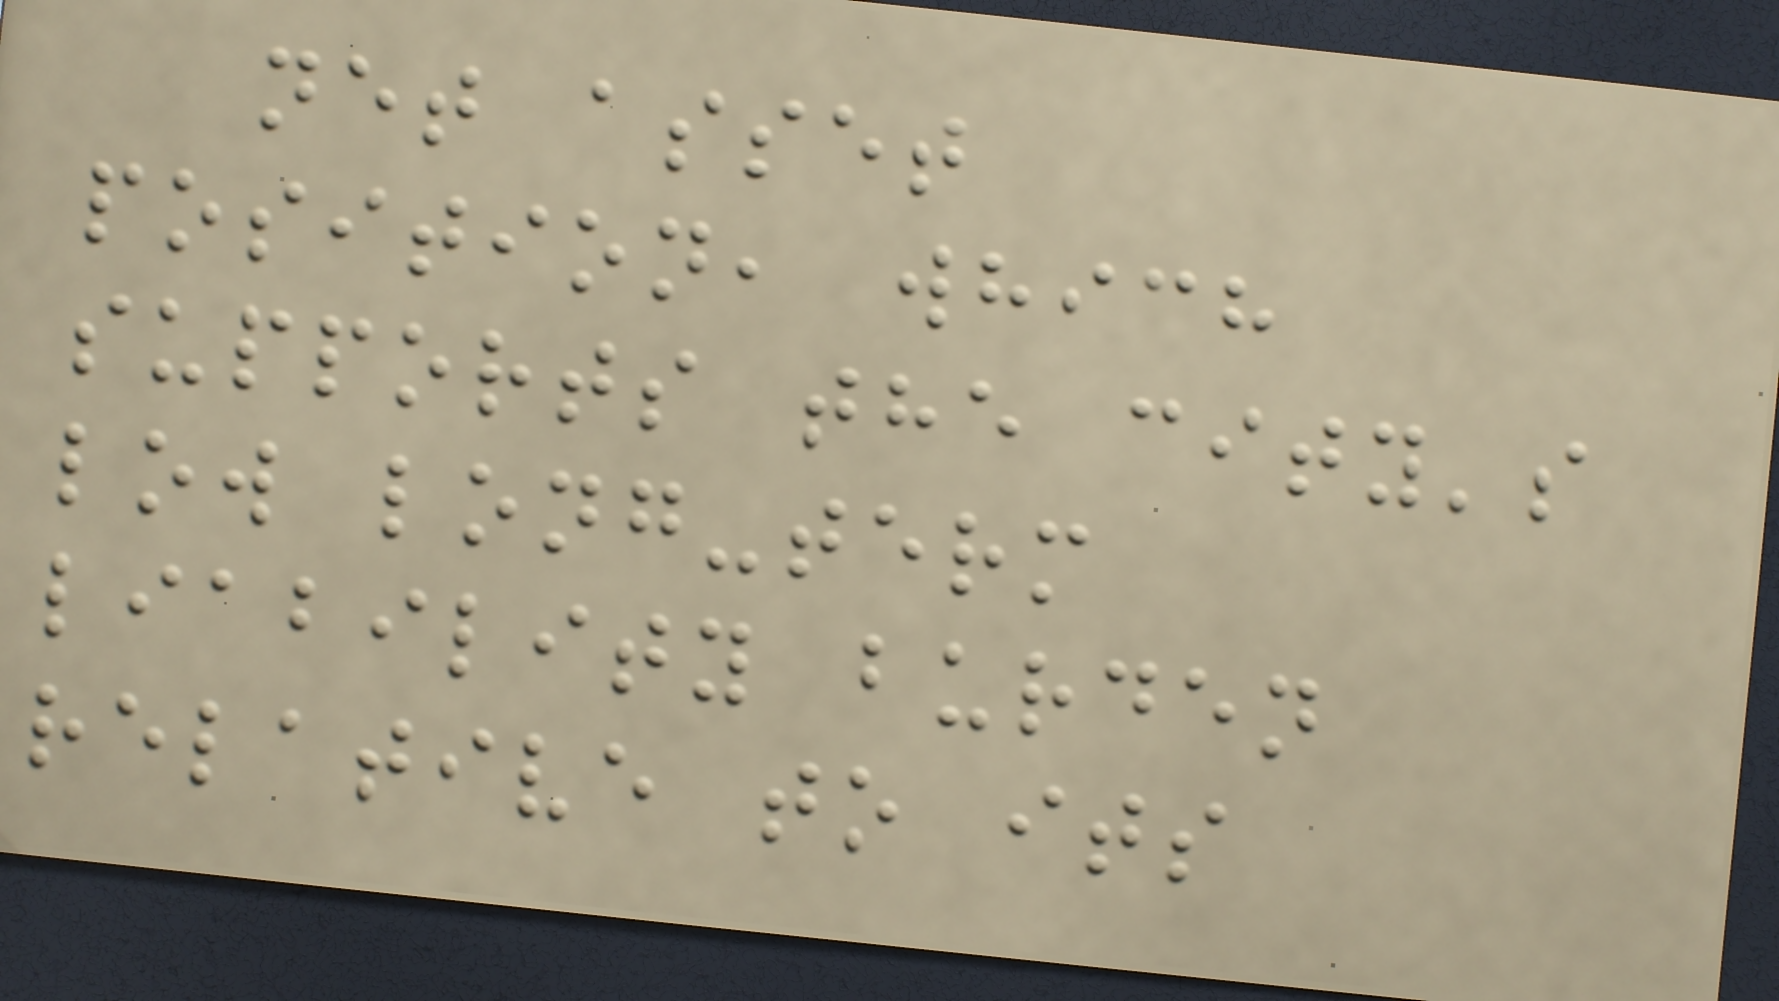net asset
position, which
supports the city's
low long-term
liability burden
relative to its
